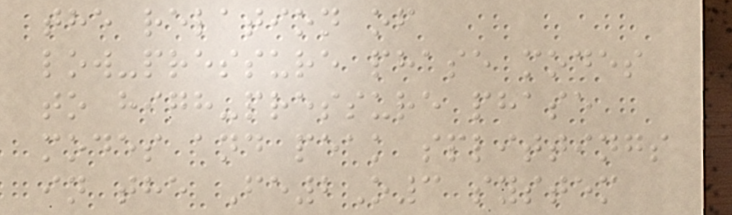the relation of
low-pressure phase modes
to high-pressure phase
modes and peak splittings
in the Fe2O3 system
